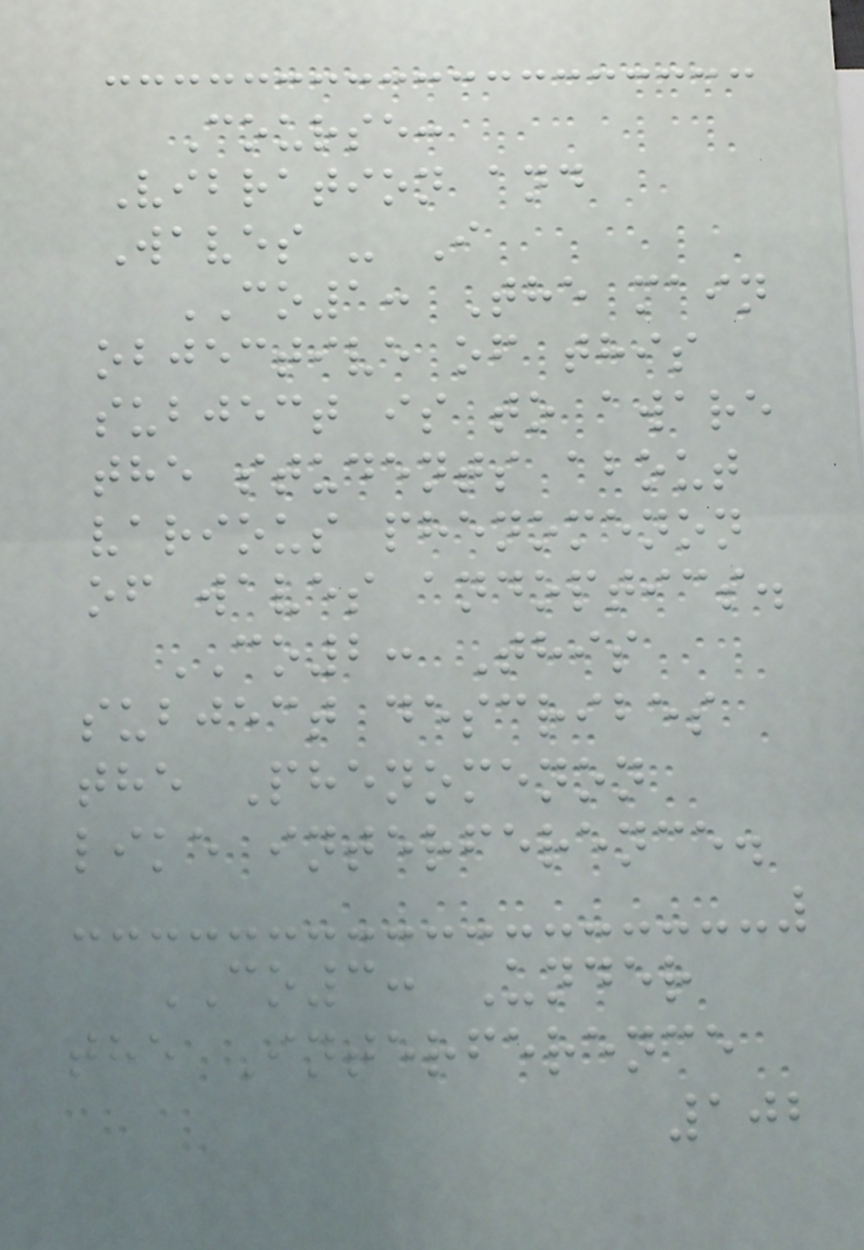Course:
Vibration and
Waves - I
CO1: The main
objective of this
subject is to aware
the students about
various phenomenon
of waves andoptics.
CO2: This
subject describes
the Phenomenon
like interference.
CO3: Under
the Interference
102
